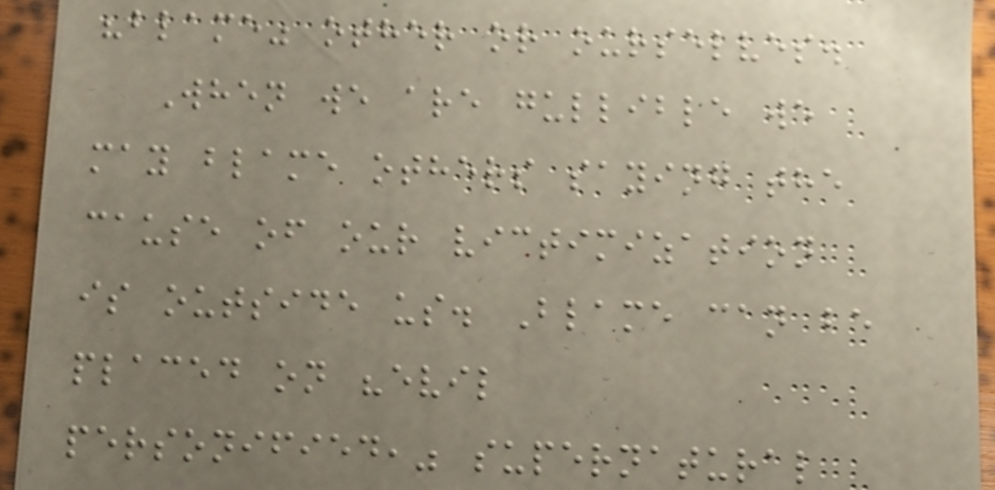"blame" other or ourselves.
When we are gullible we
may blame others saying the
cause of our victimization
is outside us. Blame can be
placed on "evil
personified," supernatural
